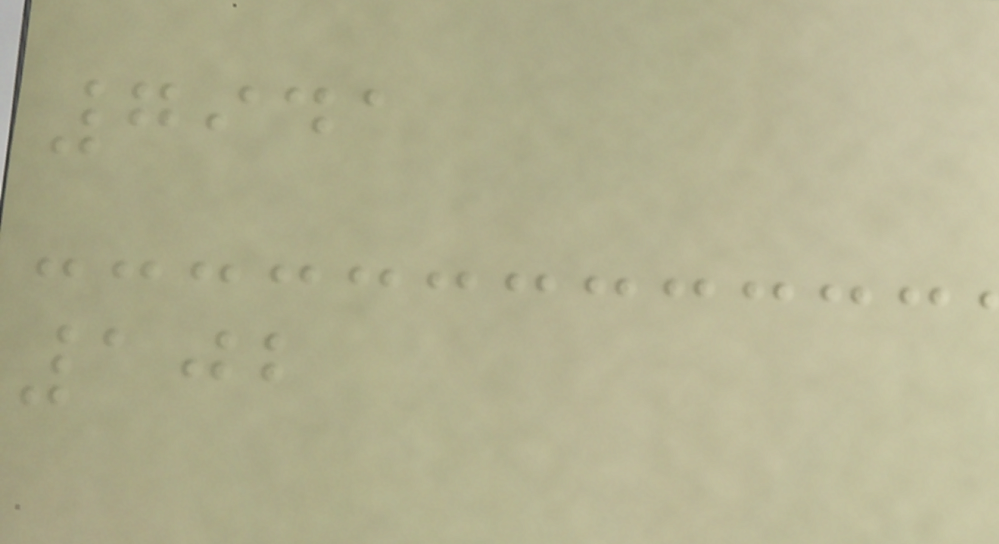7941
102
